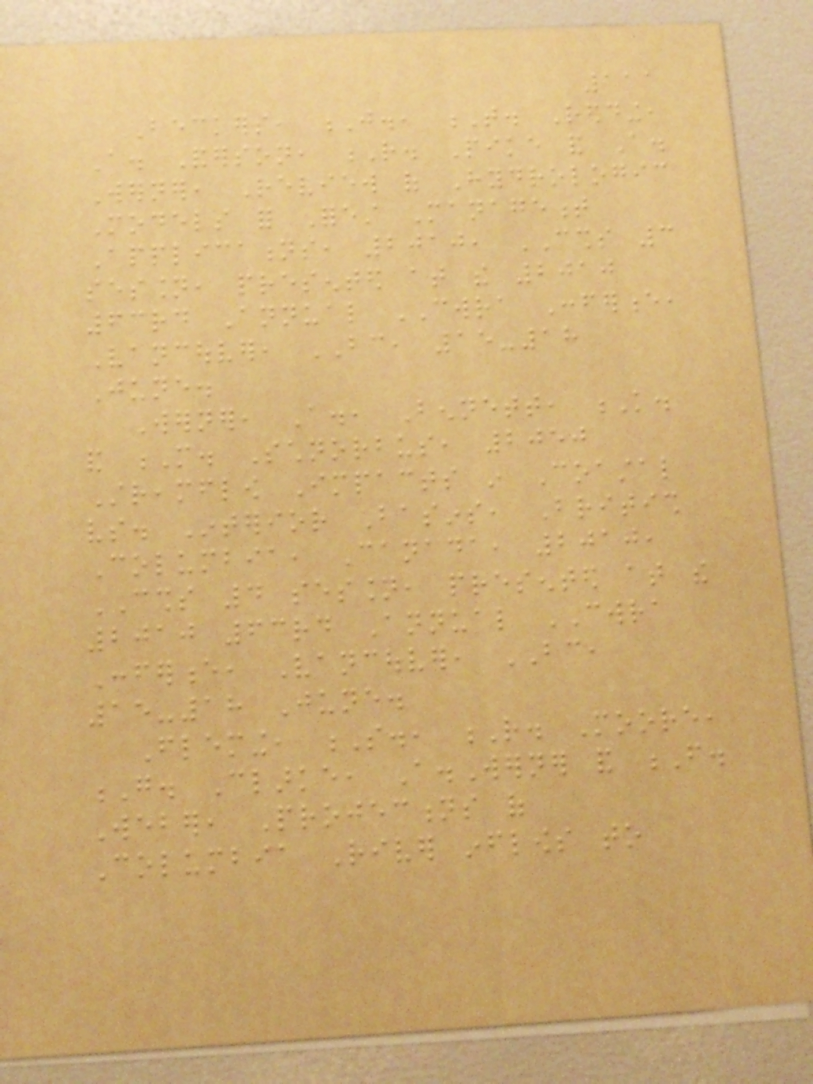111
Beckers, J., T. Redding,
A. Anderson, R. Pike and A.
Werner, Review of Hydrologic
Models for Forest Management
Applications, 2010, CSHS 3
session, presented at the 2010
63rd Annual CWRA Conference,
Vancouver, BC, 15-18
June.
Werner, A., Bennett, K.
and M. Schnorbus, 2050
Streamflow Impacts in Coastal
vs. Interior Basins, British
Columbia, Canada, 2010,
CSHS 4 session, presented at the
2010 63rd Annual CWRA
Conference, Vancouver, BC,
15-18 June.
Fleming, S., R. Moore,
G. Clarke, A.Werner and F.
Weber, Projections of
Columbia River inflows to
